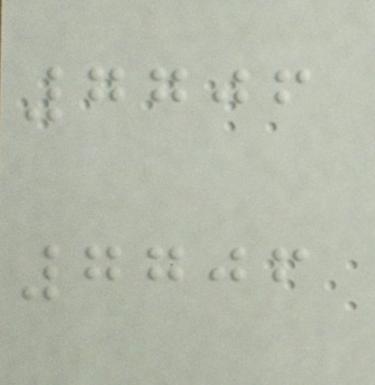7706
7706
